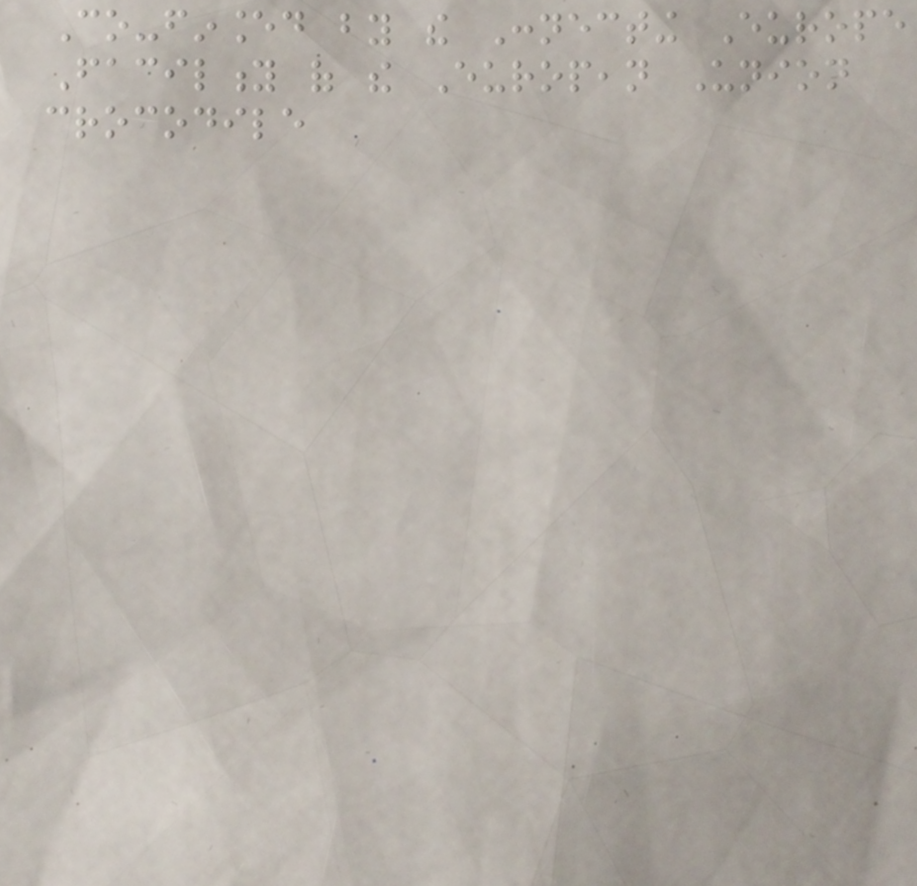Co-financed by the Connecting Europe
Facility of the European Union
crocodile
